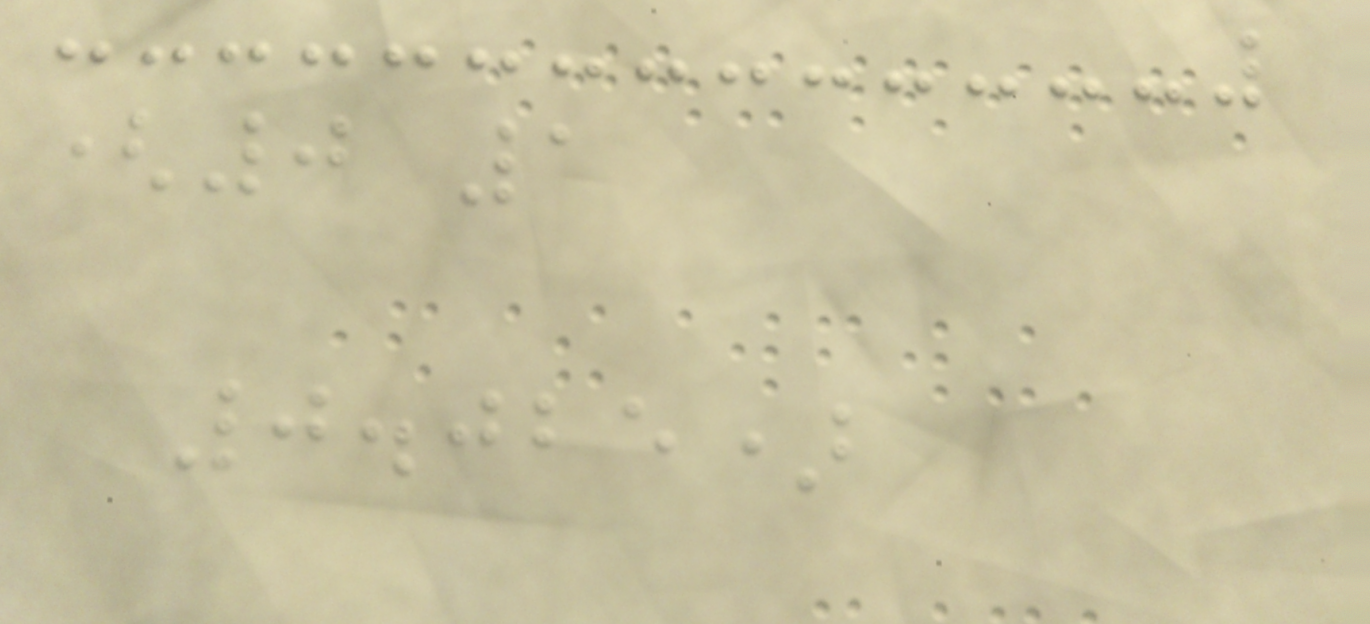(0 1
0.025)
